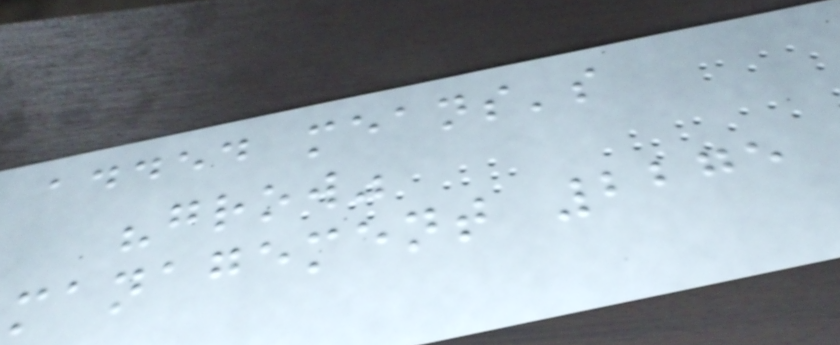added means's
"grow"
management 2275
